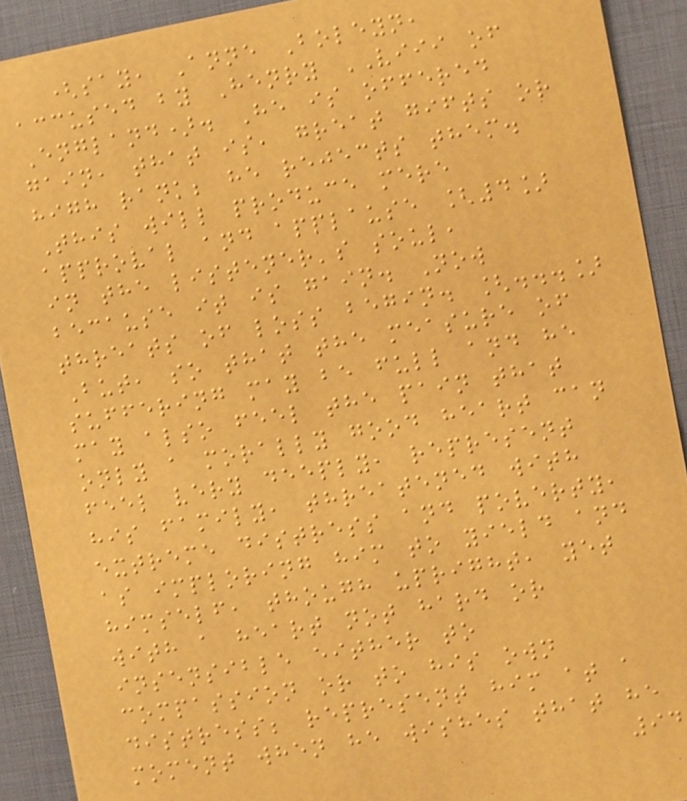(say, Anne Boleyn,
accused by Henry VIII of
England). He is offered
gain, that is, great gifts or
high rank; he rejects them.
This will produce mere
approval and applause [4]
in the listener's soul,
because it is gain. Now
threats of loss begin. [...]
But, so that the measure of
suffering may be full and he
may also feel the pain that
only a morally good heart can
feel very deeply, represent
his family, threatened with
extreme distress and poverty,
as imploring him to yield and
himself, though upright, yet
with a heart not hard or
insensible either to
compassion or to his own
distress; represent him at a
moment when he wishes that he
94
